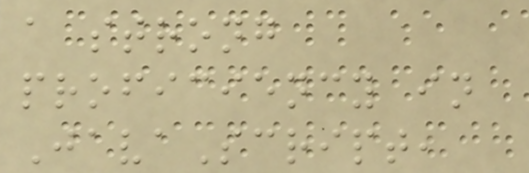a strong
proficiency in
JavaScript,
